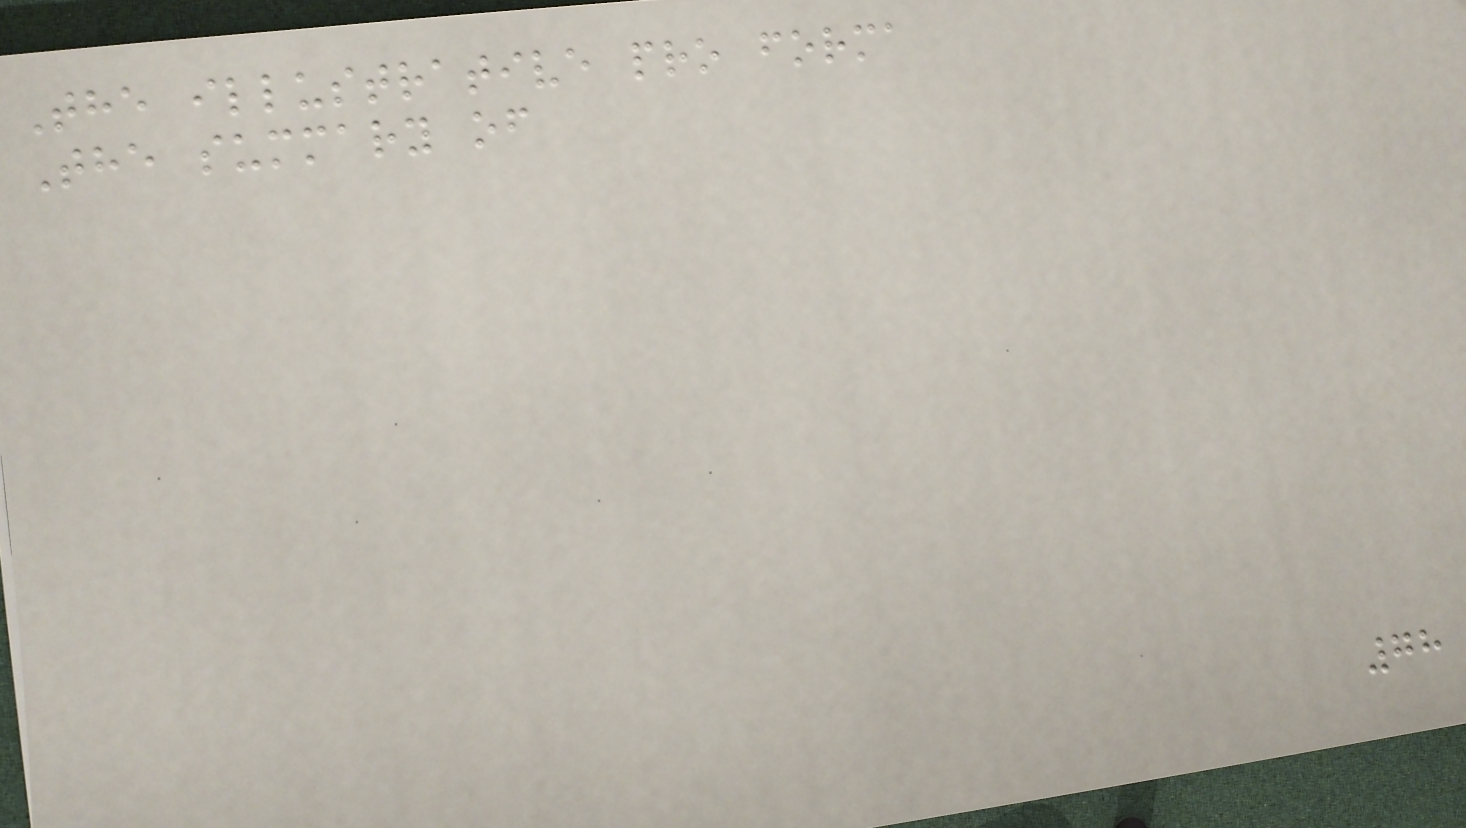The illustrative pro forma
The summary of
78
